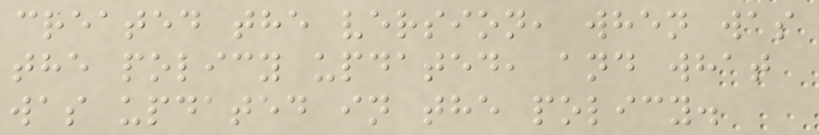created the version, when was
the policy updated, and what
was updated in the policy.
